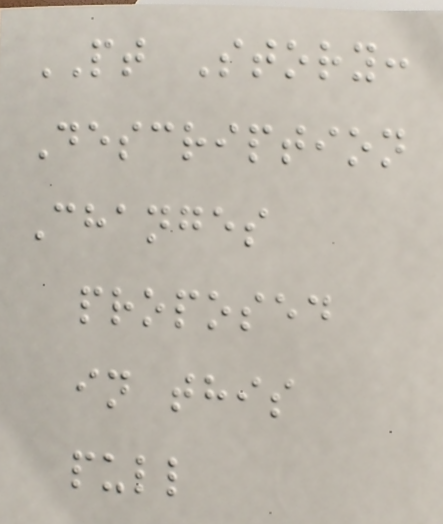PT Story:
Description
Changes
proposed
in this
pull
